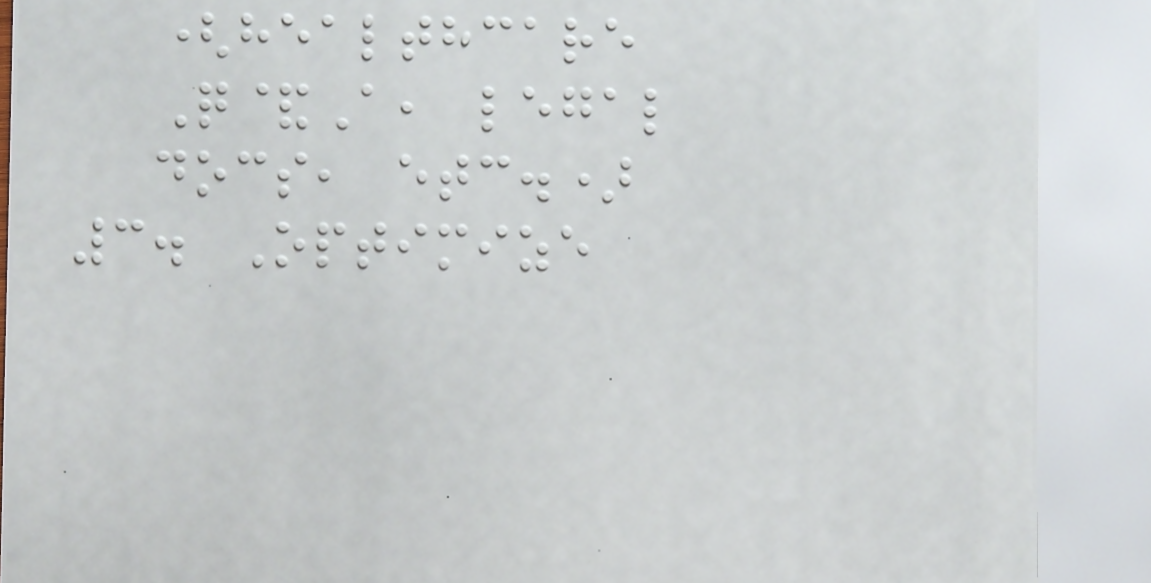(healthcare
Q&A, legal
docs, etc.)
3. Optimize
